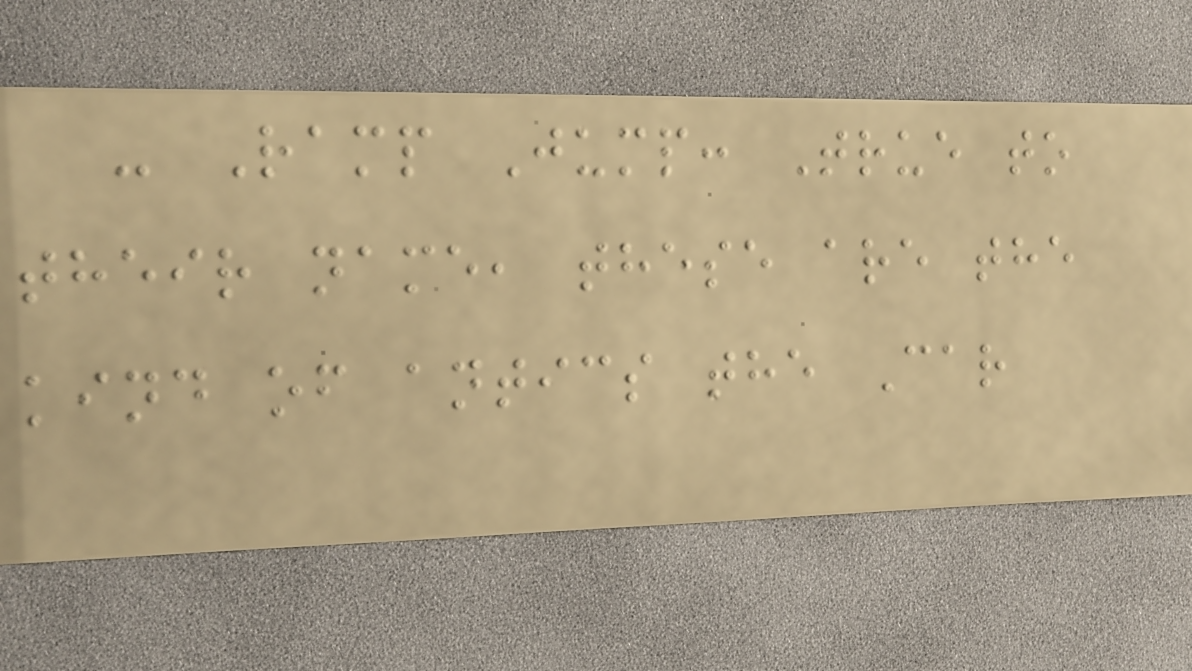- Ramp Jump: True to
their name, these are the
kind of antics the Car
